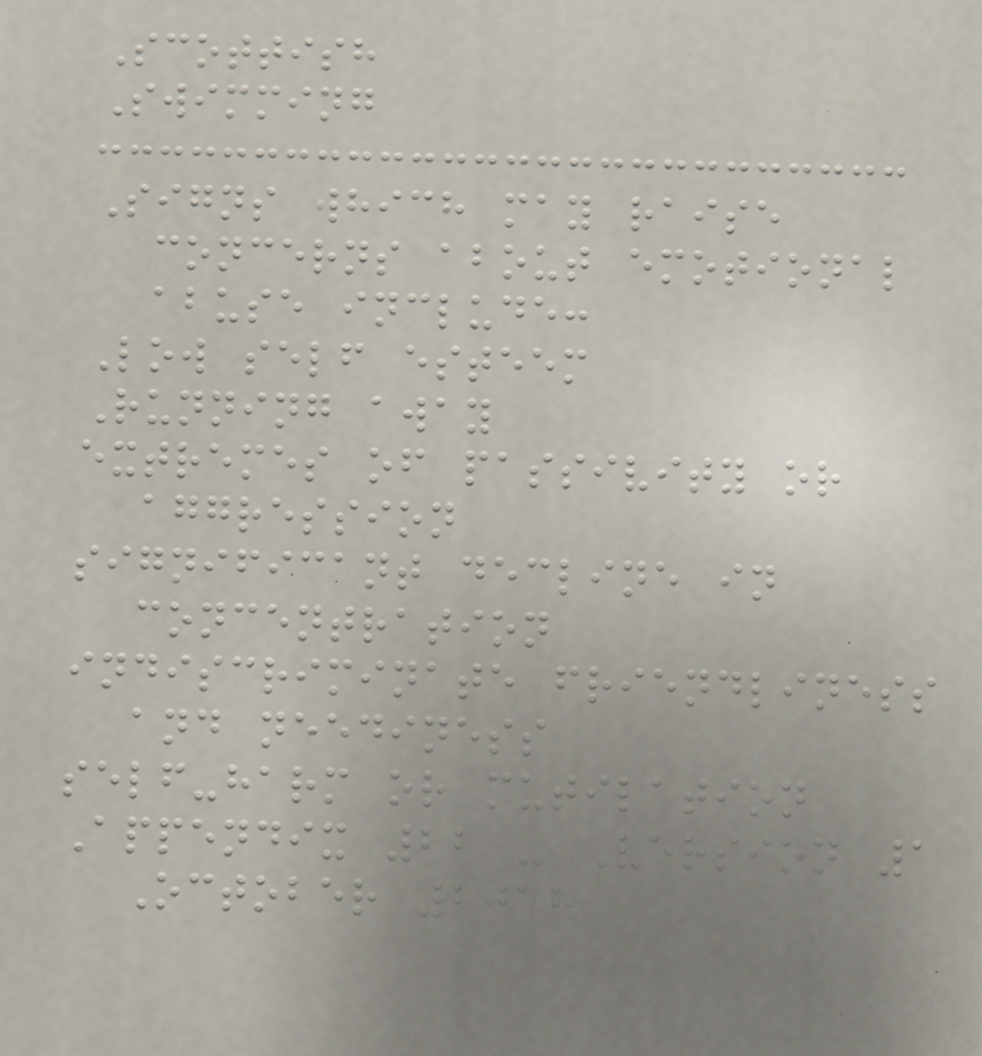Scottish
Swimming
Signs which may raise
concerns about emotional
abuse include:
Low self esteem
Running away
extremes of passivity or
aggression
significant decline in
concentration
indiscriminate friendliness
and neediness
self-harm or mutilation
Appendix 22 - Version 1
October 2018
